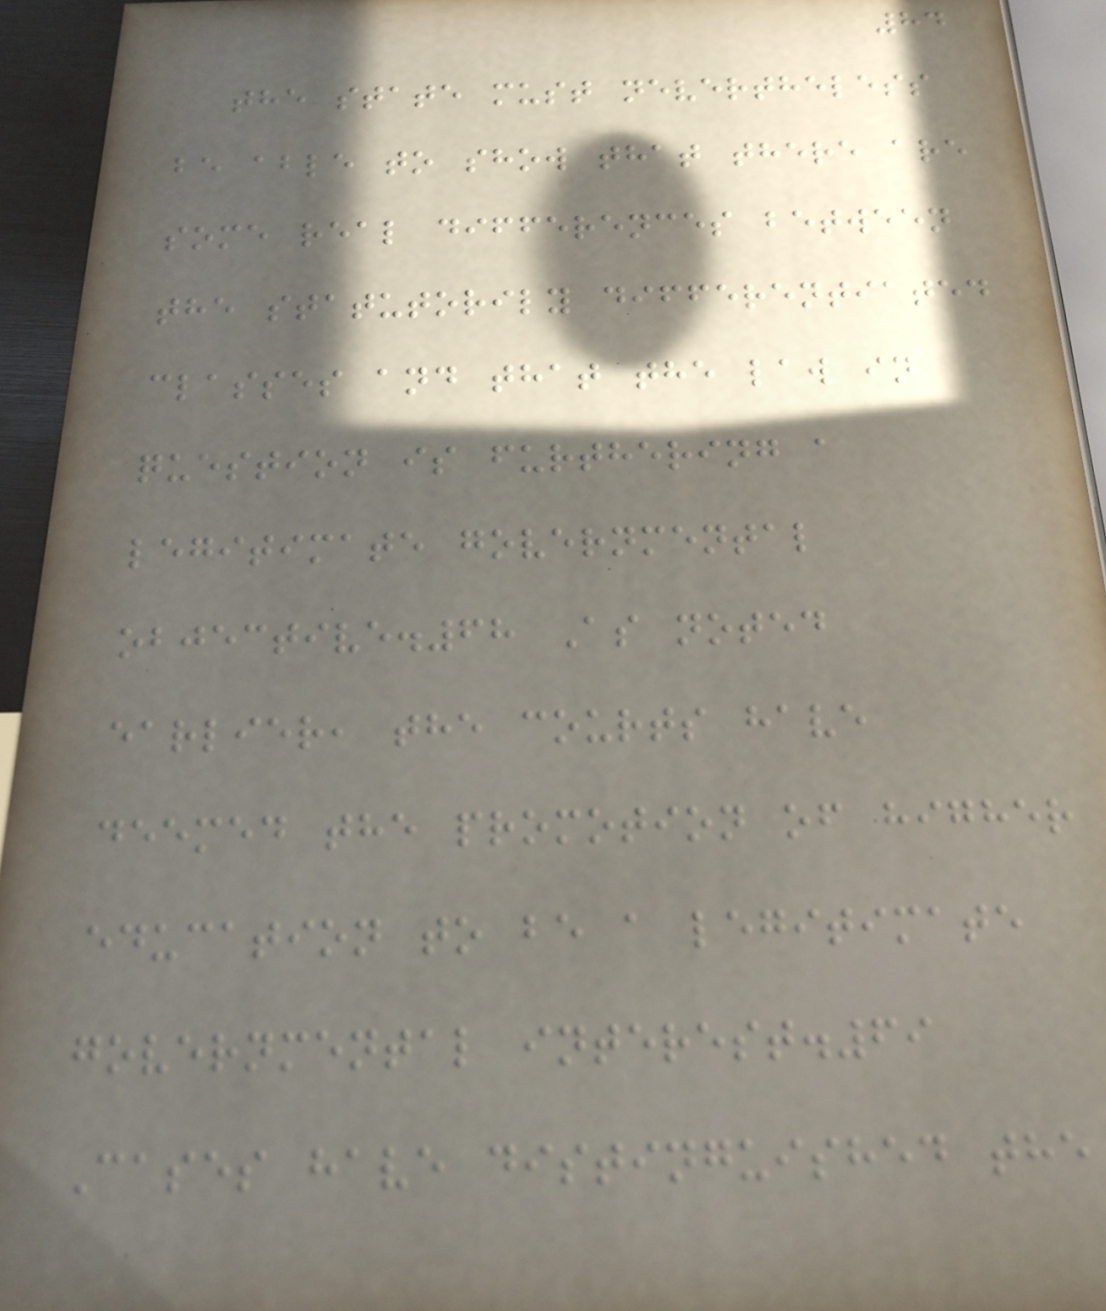84
the state must nevertheless
be able to show that there are
some real differences between
the statutorily differentiated
classes and that the law in
question is furthering a
legitimate governmental
objective.68 As noted
earlier, the courts have
deemed the promotion of higher
education to be a legitimate
governmental interest.69
Cases have distinguished the
